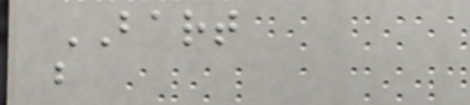BART
b
